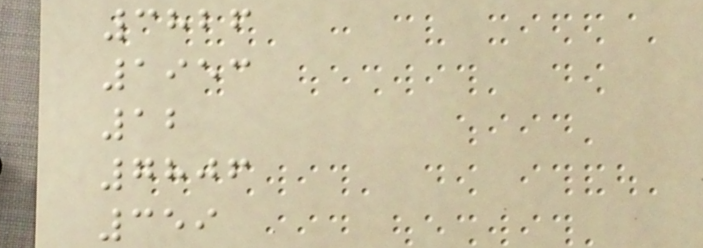3826
1953
12
7806
359
